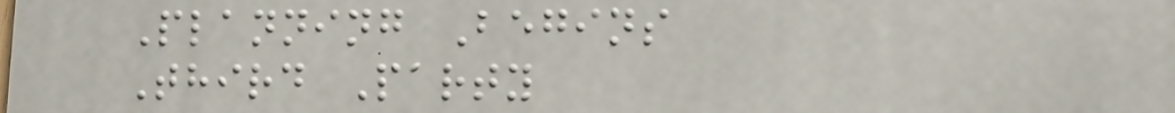Planning Begins
Third Party
